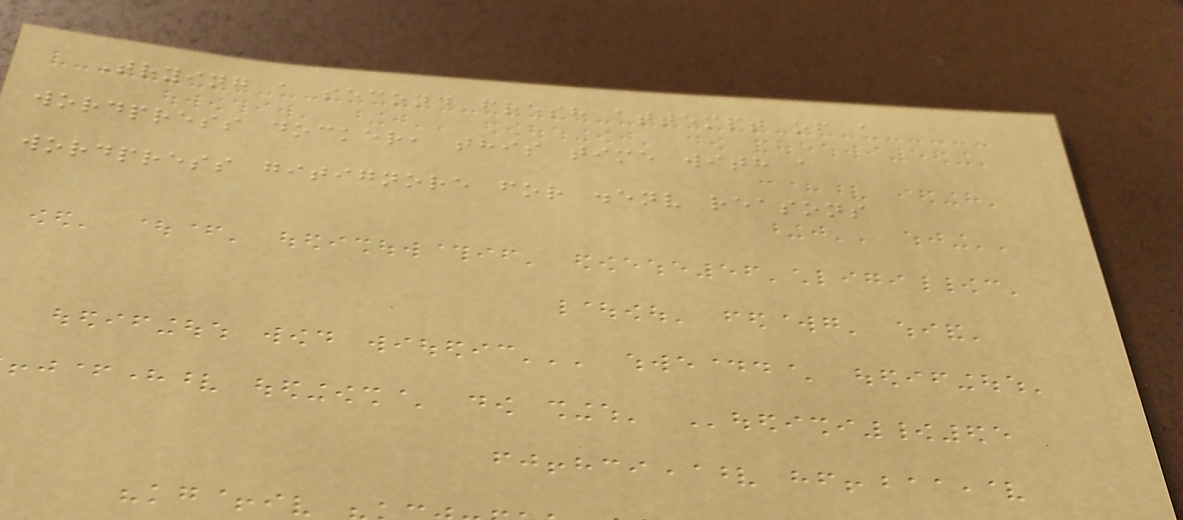Trying a second fresh attempt of a
wordpress docker, this time with a
wordpress gitignore for .env reasons
